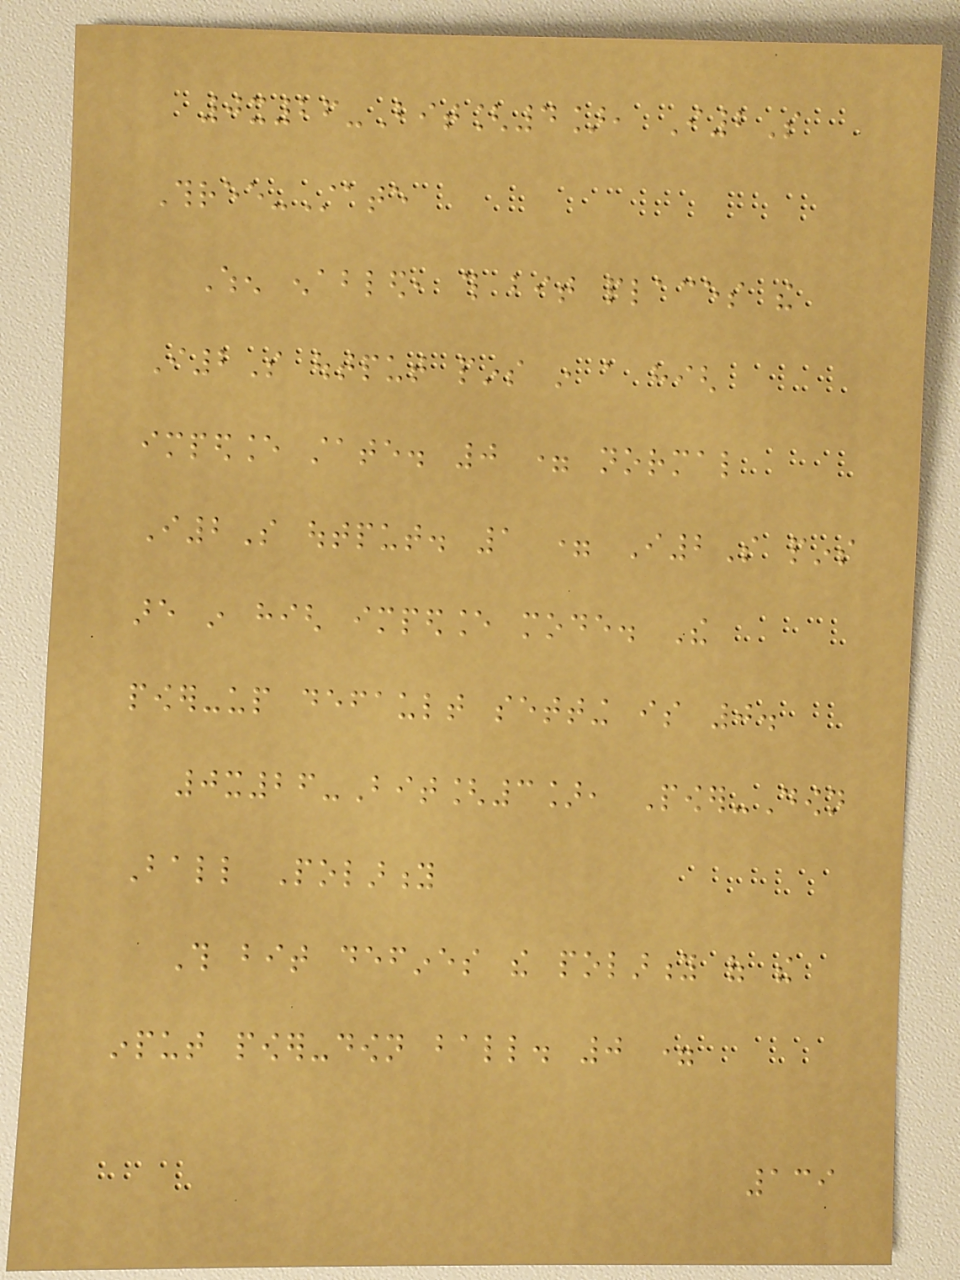0x26-Bit[4], I2S
Three-State
When enabled, this bit places the
I2S output pins in a high
impedance state. 0 = normal
I2S output. 1 = I2S pins
are in high impedance mode. The
power-up default setting is 0.
0x26-Bit[3], Power-Down
Ball Polarity
This bit defines the polarity of the
input power-down ball. 0 =
139
